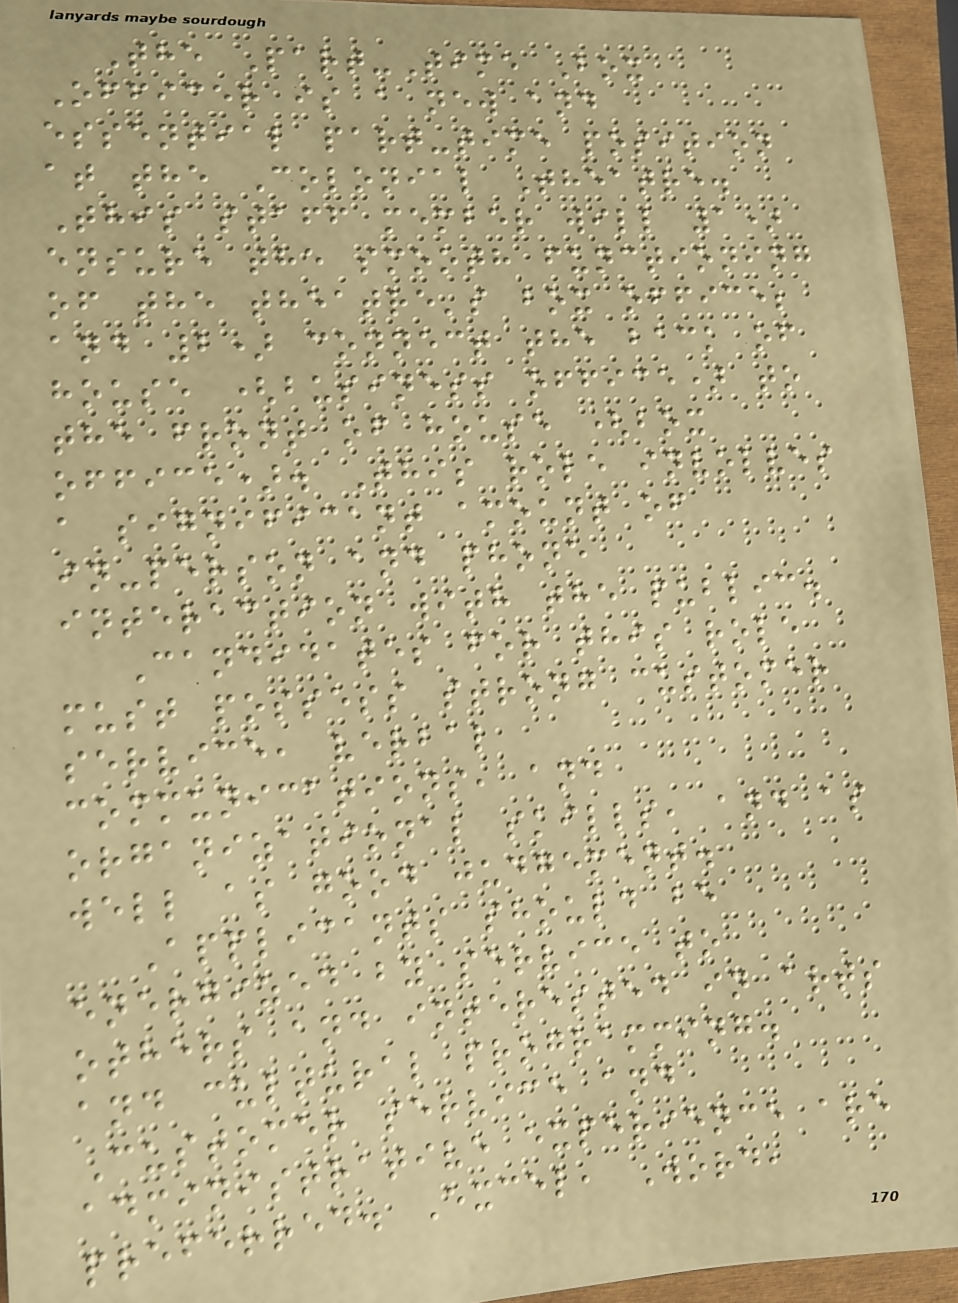The Part-Time Box
Officer is a new and
essential part-time position
at the Colonial Theatre.
This staff member will 1)
ensure the smooth functioning
of the theatre's box office;
and 2) connect the back of
house (business office) to
the front of house (box
office). This role involves
a significant amount of
in-person and phone
interaction with the public.
Candidates for this role
must possess strong customer
service, verbal
communications, and
organizational skills, and as
well as good judgement.
Applicants should be
energized by service to
others and interested in arts
and cultural programming.
Customer service and
administrative experience are
preferred. Excel, Word,
